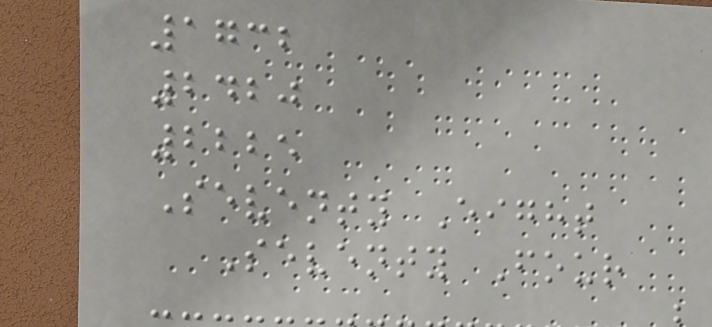1732
2420
2225
Seventy Eight
Seventy Four
